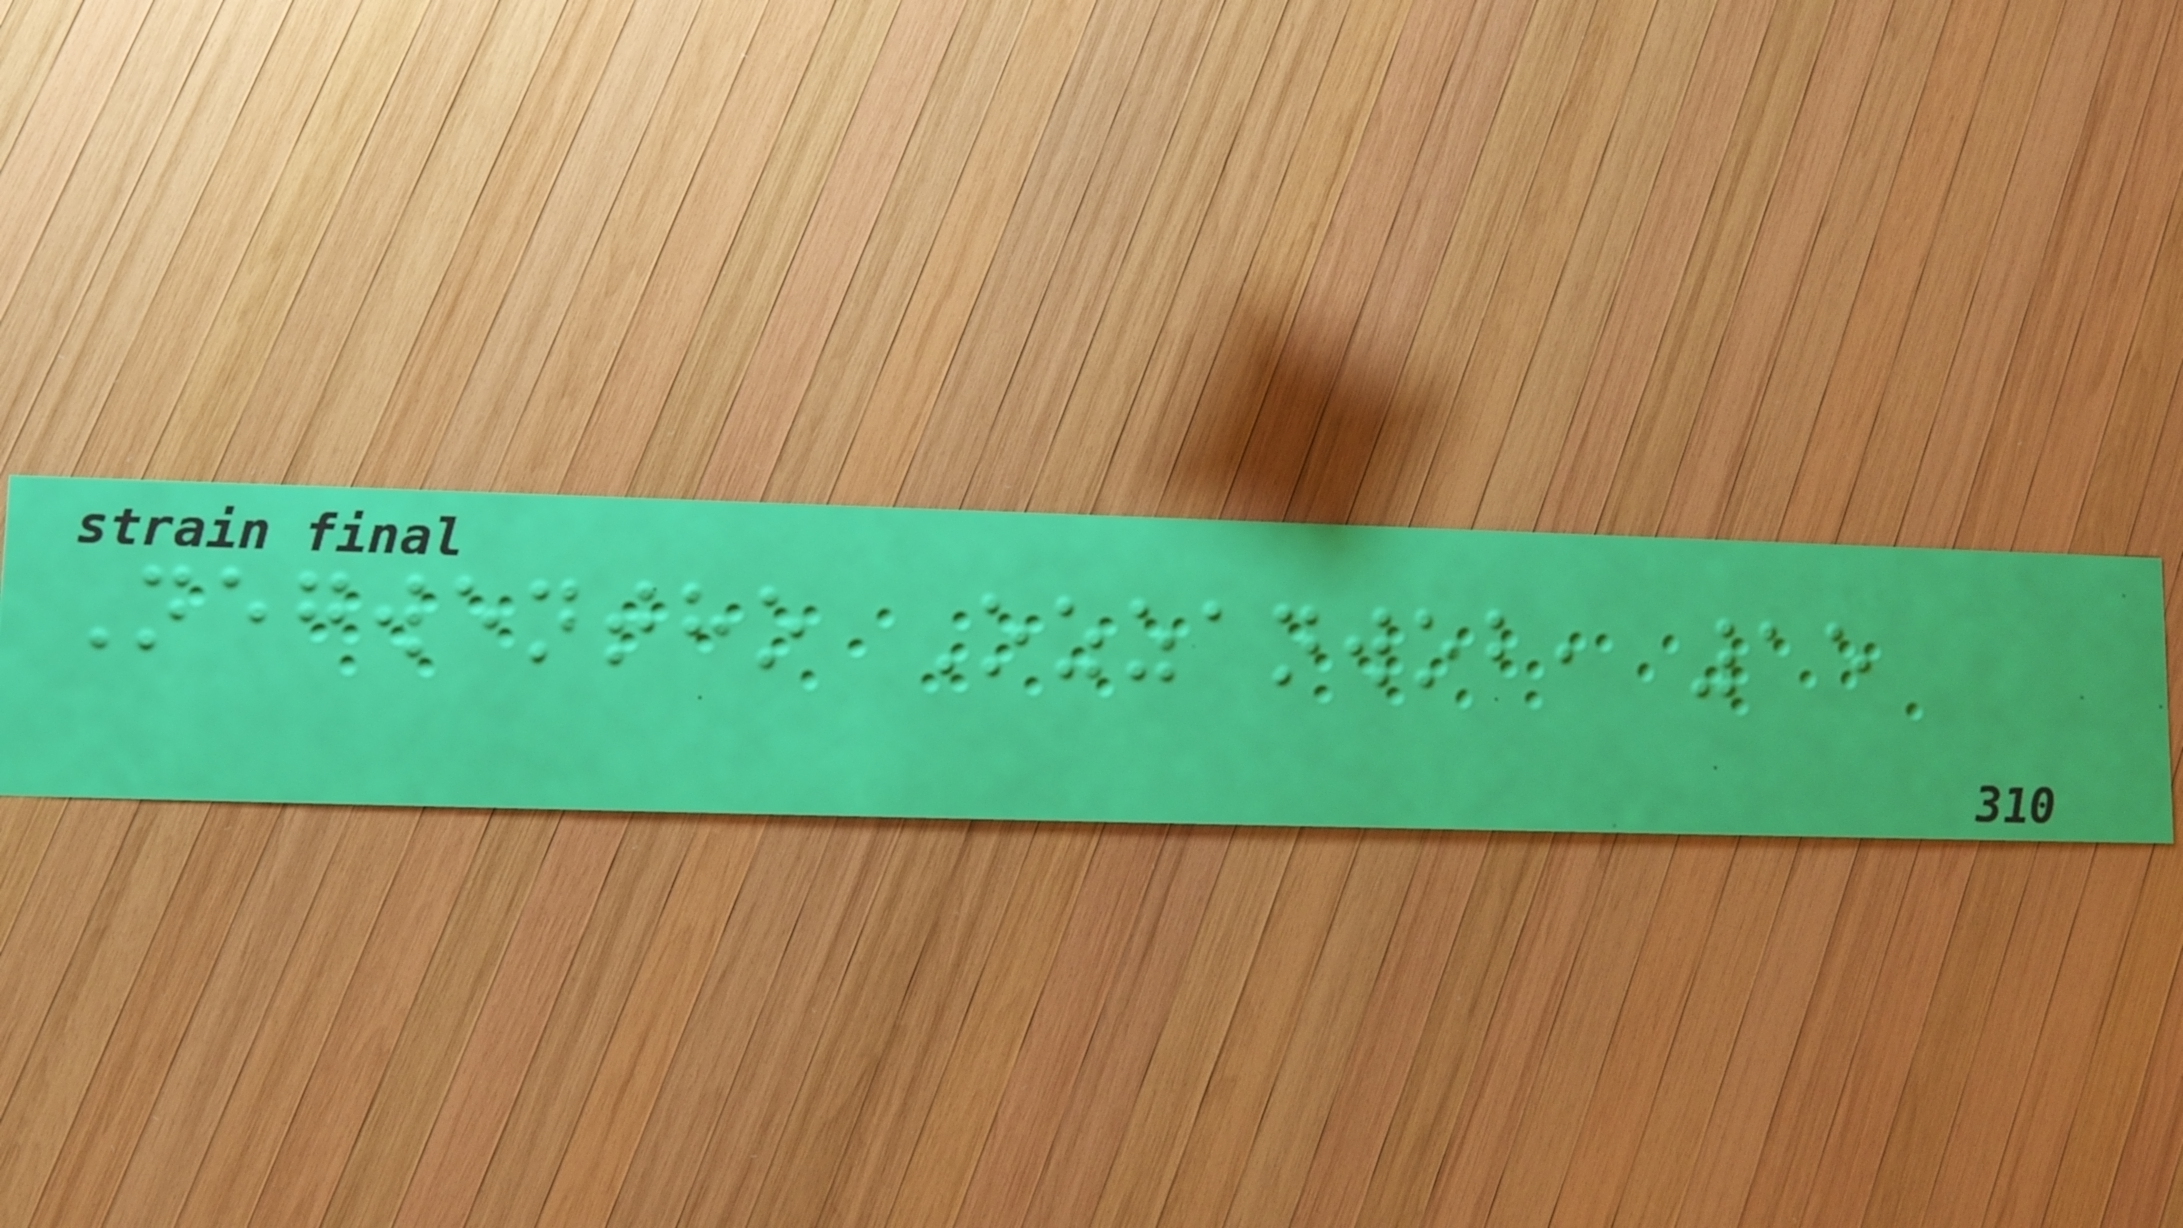Negwentho Ozzanwob, 15
